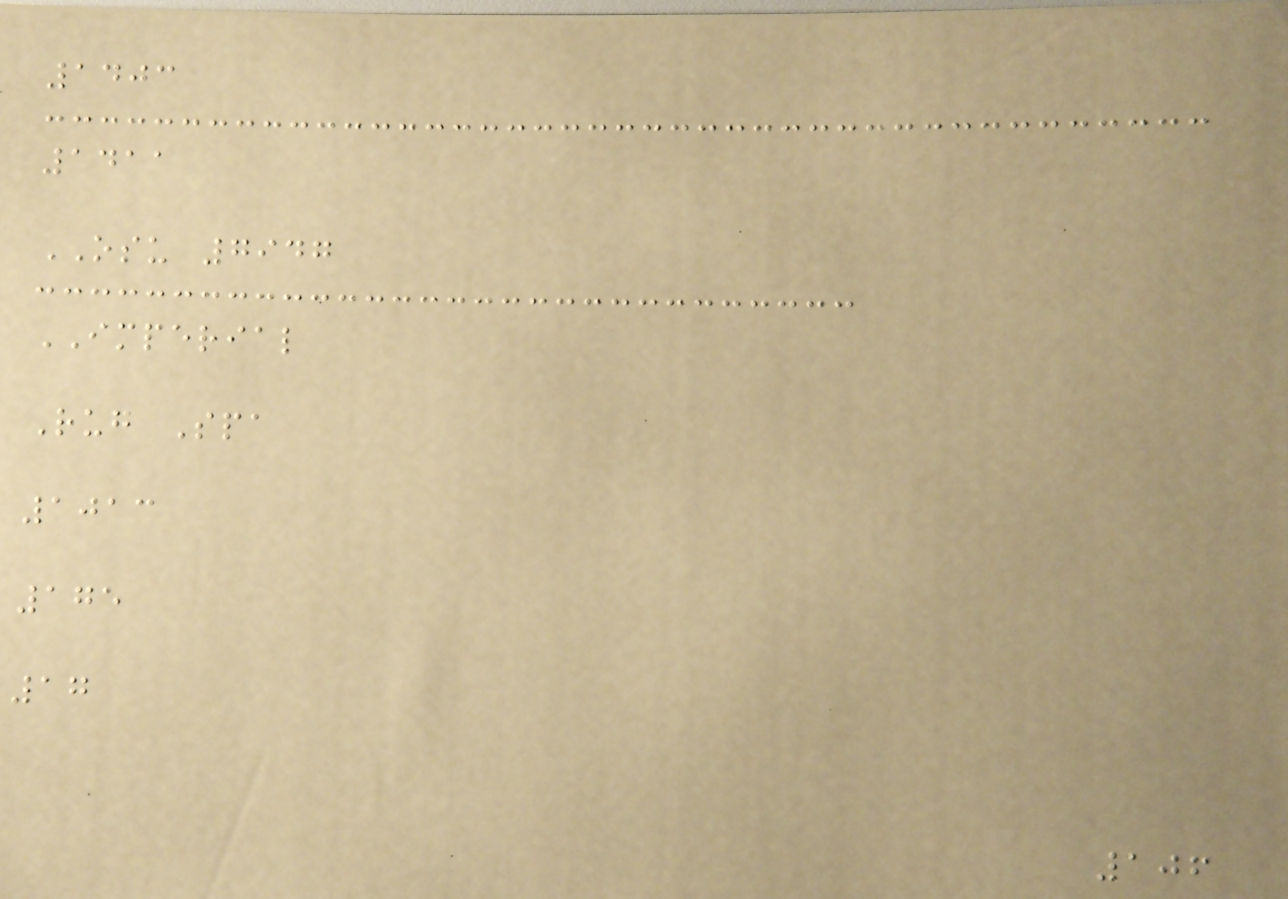1403
1411
OSU 7947
IMPERIAL
Rug Spa
1013
175
17
106
